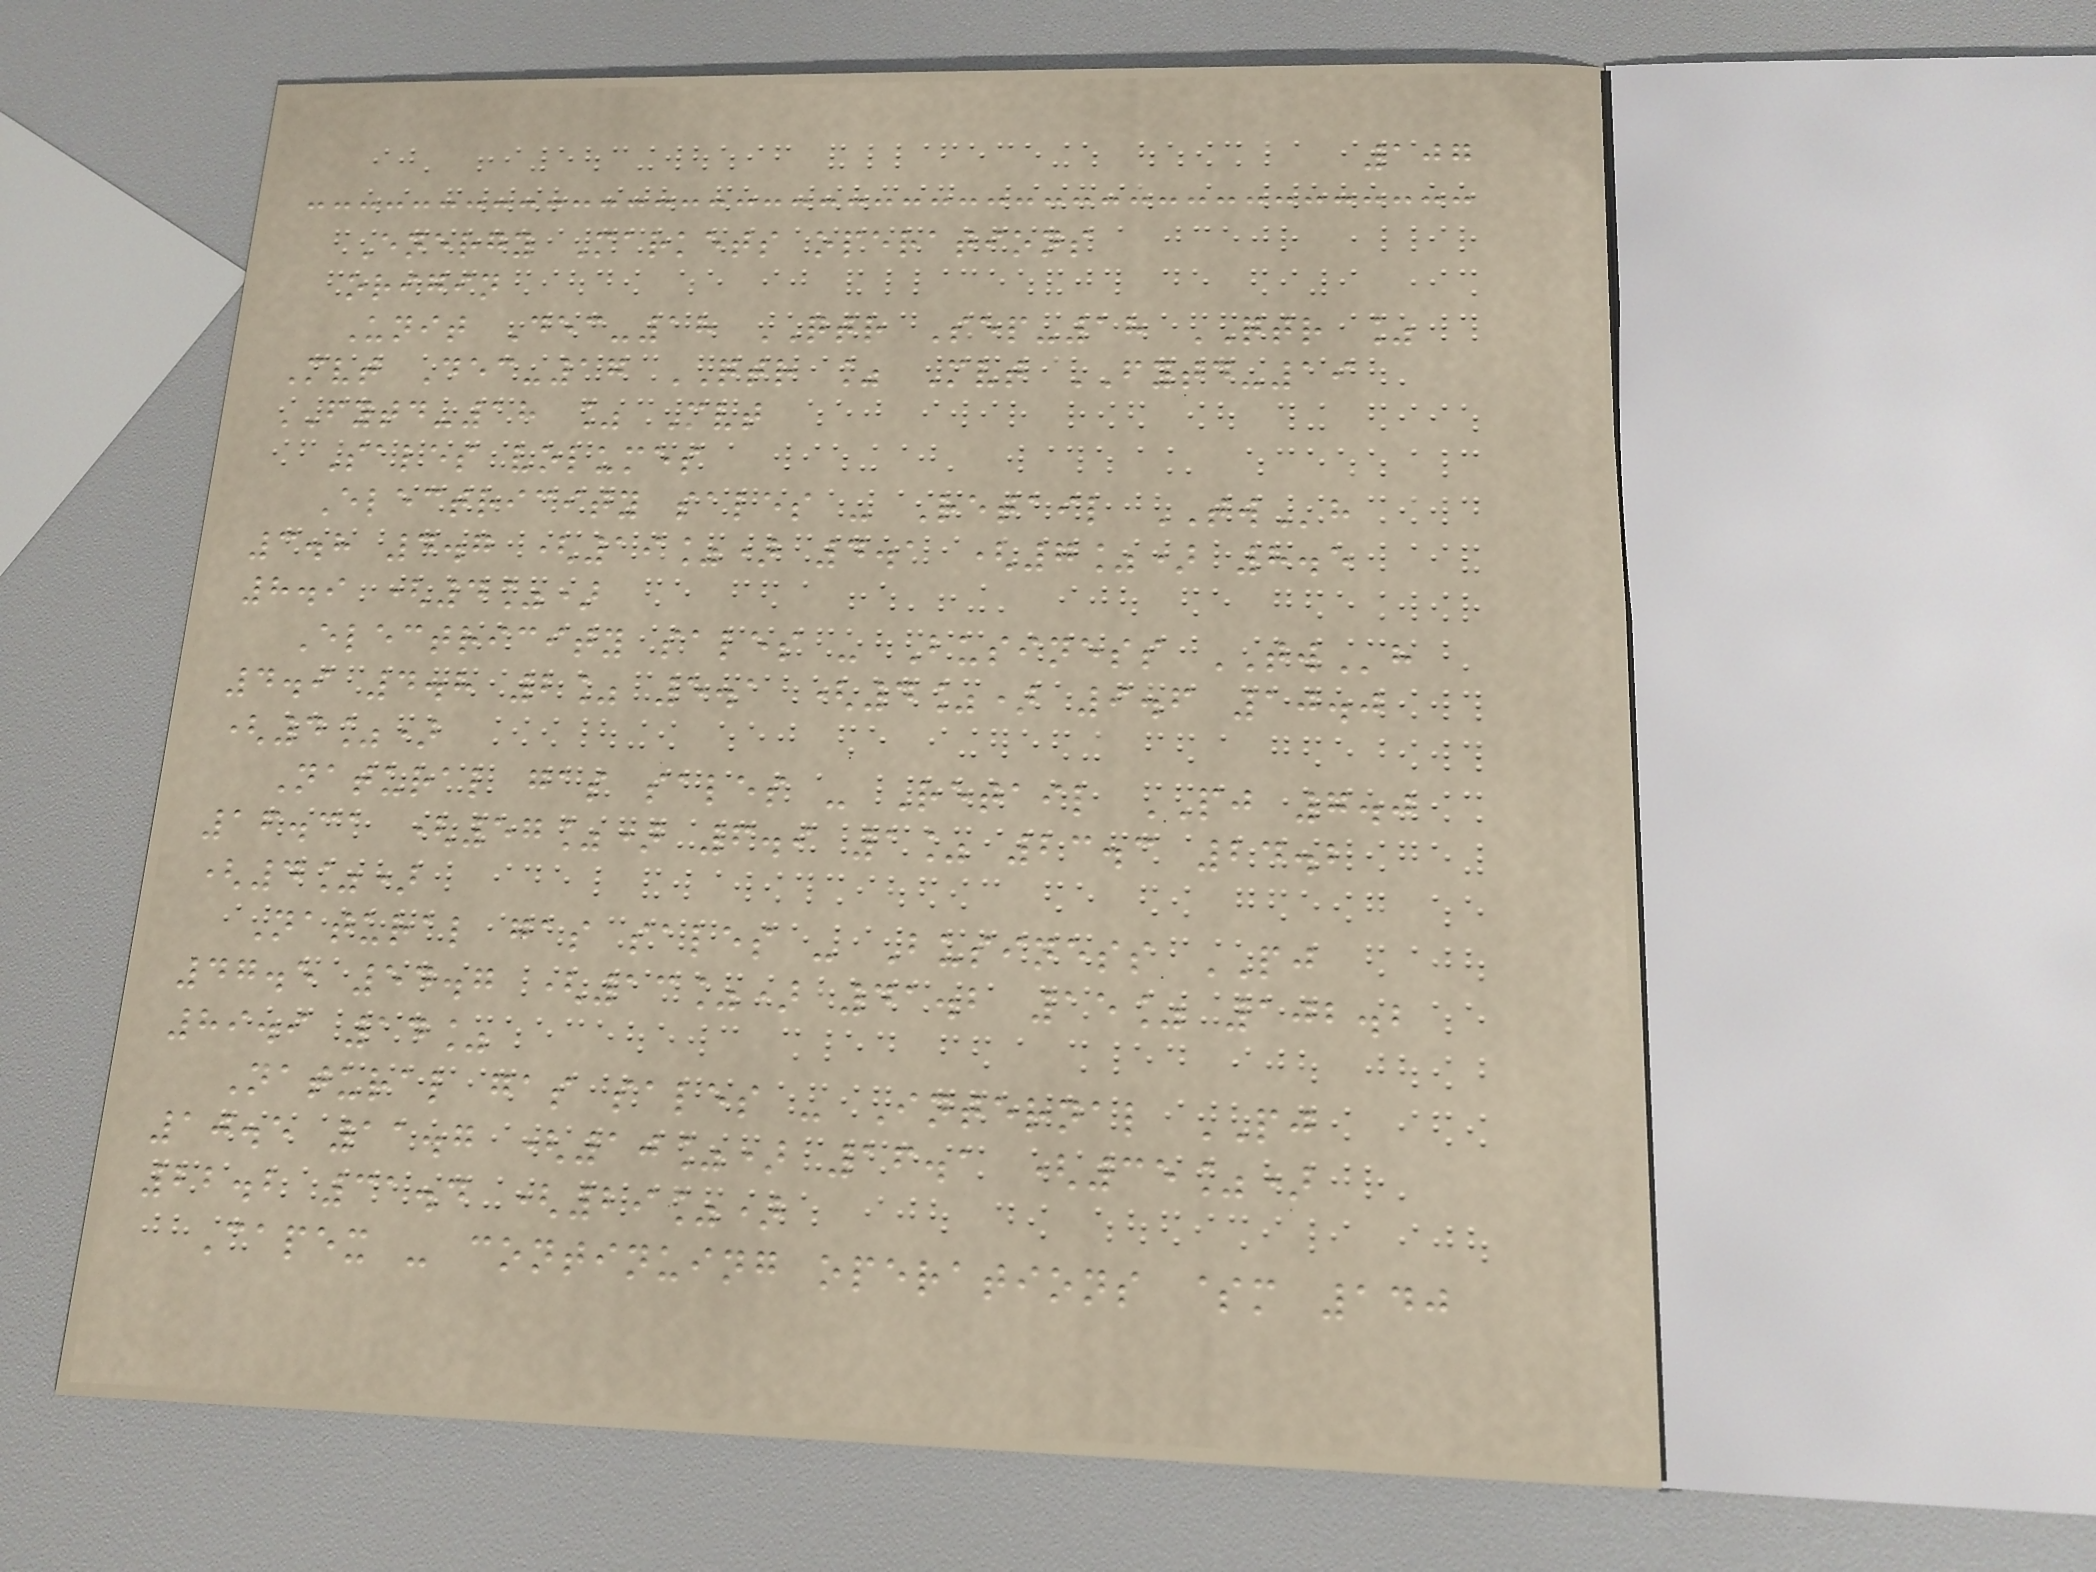107
Energy Markets operations
origin
Unit Dec-18 QTR Sep-18 QTR %
Mvt Dec-17 QTR % Mvt FYTD-19
FYTD-18 % Mvt
Sales volumes
Electricity sales - Retail TWh
3.8 4.7 (19%) 4.1 (7%) 8.5
8.9 (4%)
Electricity sales - Business TWh
4.9 4.8 2% 5.1 (4%) 9.6 10.0
(4%)
Natural gas sales - Retail PJ 7.0
16.31 (57%) 6.9 1% 23.3 24.2
(4%)
Natural gas sales - Business PJ
47.5 54.7 (13%) 41.2 15% 102.2
89.9 14%
Natural gas sales - Internal PJ
10.5 11.7 (10%) 16.1 (35%)
22.2 31.4 (29%)
Capex - continuing operations $m 140
